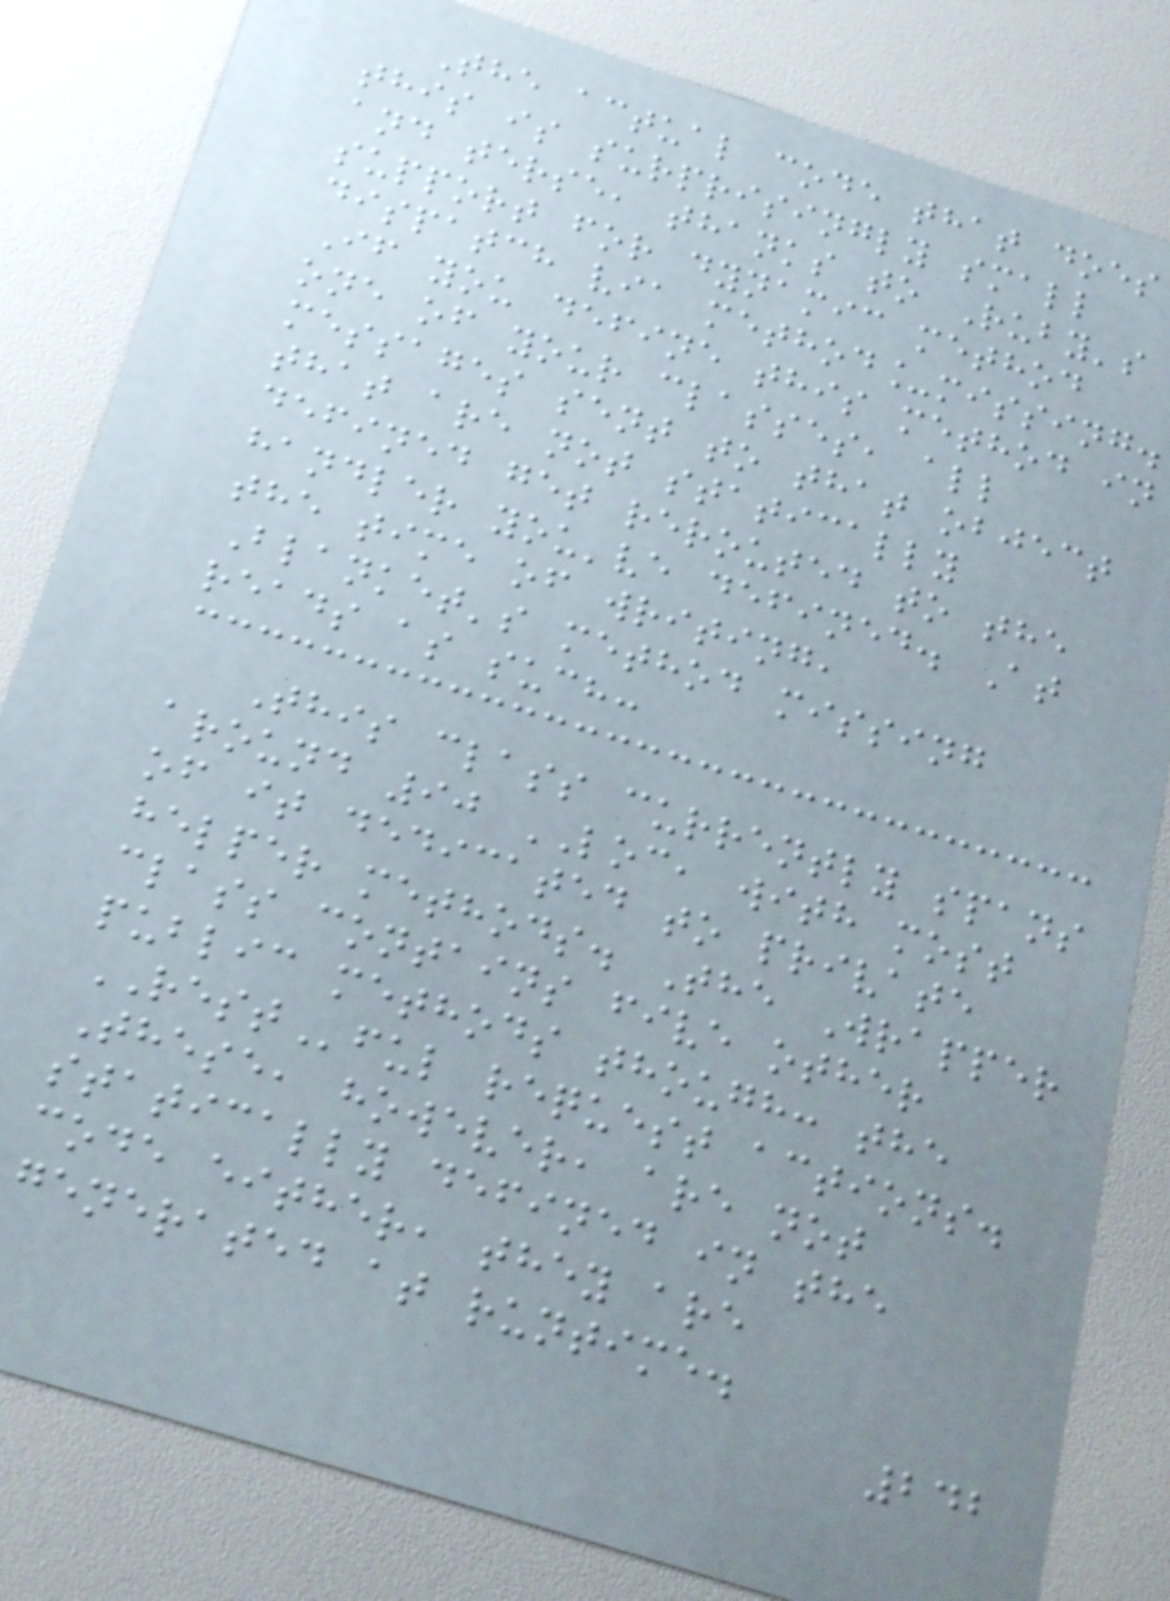The actual code that does
this is surprisingly small
and terse, thanks to Ruby's
support for dynamic method
dispatch via method_missing.
If you define this method in
one of your classes, all
messages sent to that object
that are not statically
defined get rerouted to the
handler you've defined. At
the time of writing,
Blanket's method missing
reads as such:
This class currently spans
around 90 LOC, with most
of it dedicated to private
helper methods. The Wrapper
class contains five other
public methods though: the
RESTful request actions.
These, however, are not
statically defined in the
code either, they are
generated at runtime.
242
